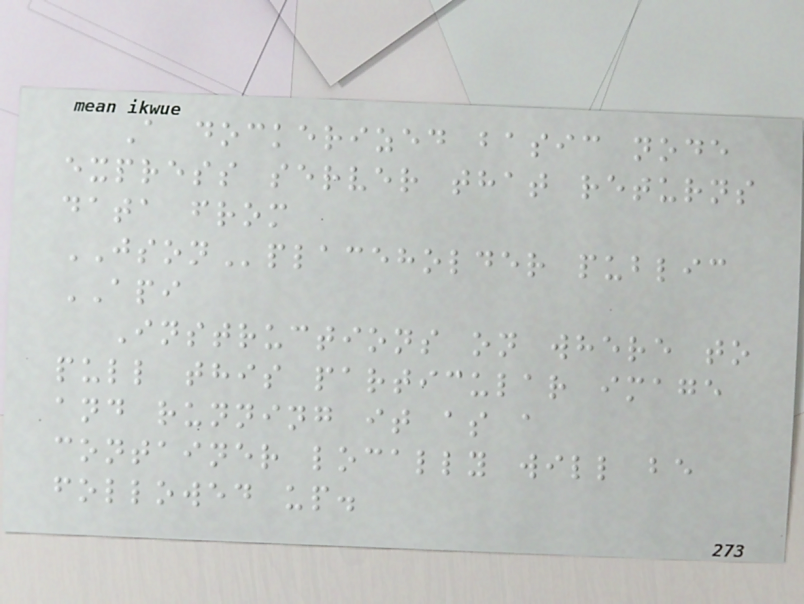A dockerized basic node
express server that returns
data from
JSONplaceholder public
API
Instructions on where to
pull this particular image
and running it as a
container locally will be
followed up.
